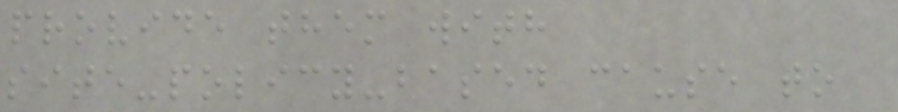provide them with
site-policy-based cause to
